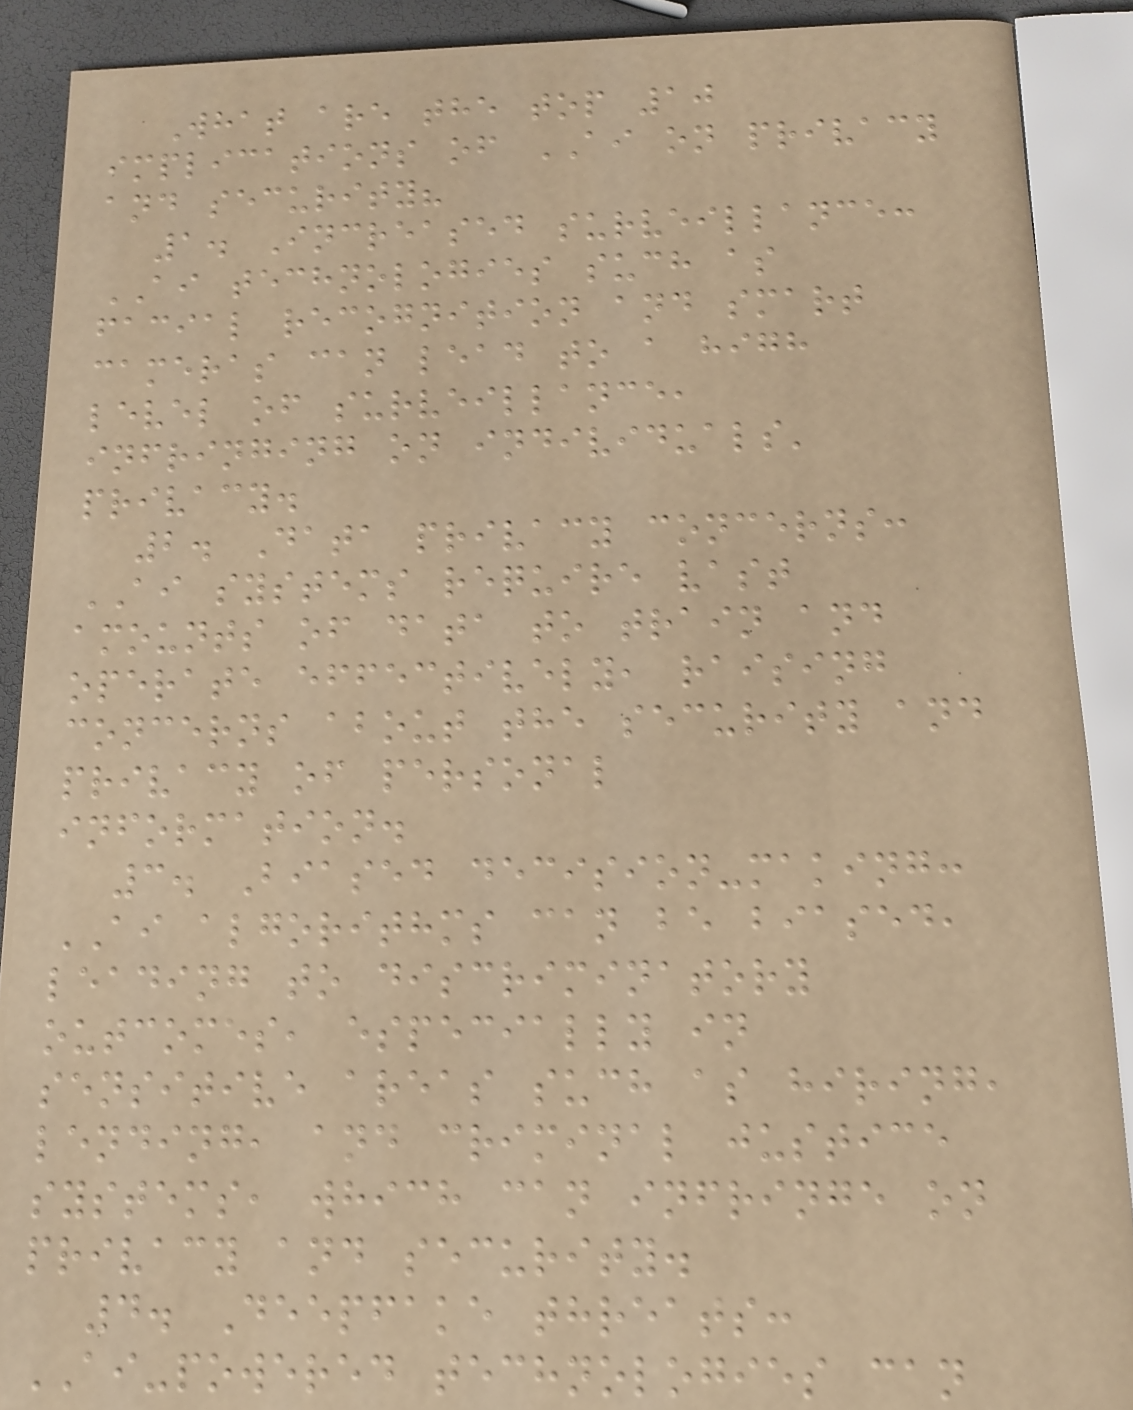What are the top 10
implications of AI on privacy
and security?
1. Increased surveillance:
AI technologies such as
facial recognition and smart
cameras can lead to a high
level of surveillance,
infringing on individuals'
privacy.
2. Data privacy concerns:
AI systems require vast
amounts of data to train and
operate effectively, raising
concerns about the security and
privacy of personal
information.
3. Biased decision-making:
AI algorithms can be biased,
leading to discriminatory
outcomes, especially in
sensitive areas such as hiring,
lending, and criminal justice
systems, which can infringe on
privacy and security.
4. Deepfake threats:
AI-powered technologies can
